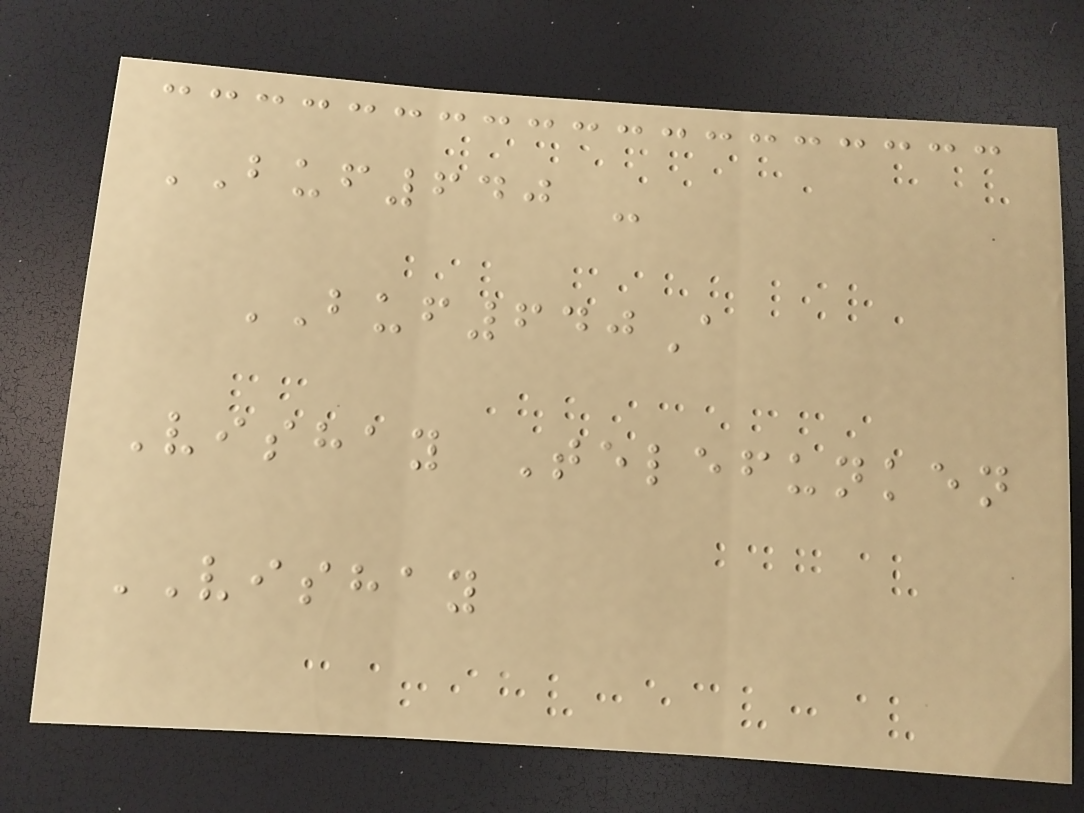BUF640 -
BUF640A
Vishay Telefunken
VISHAY
